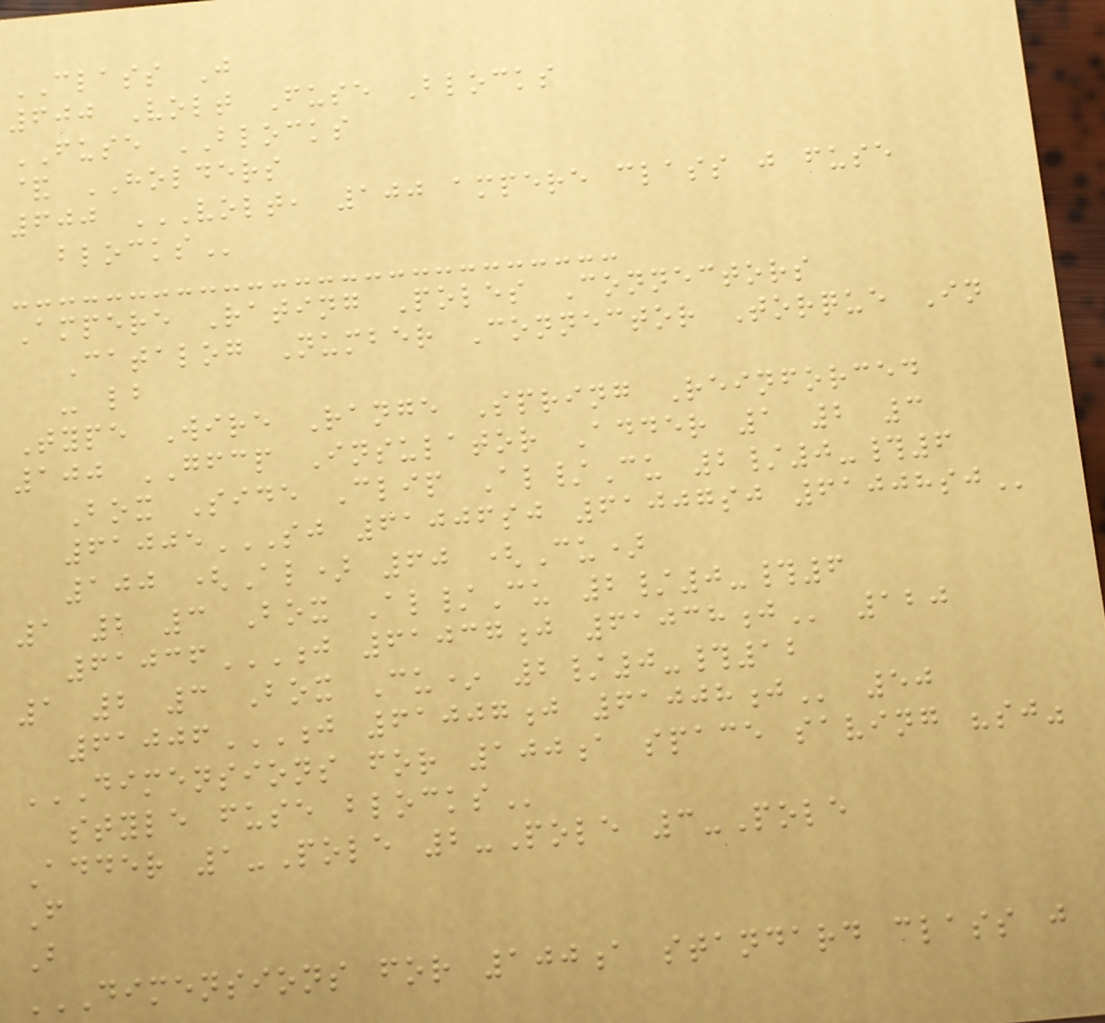CLASS J
600 Volt Fuse Blocks
FUSE BLOCKS
& HOLDERS
600 VOLT, 100 AMPERE CLASS J FUSE
BLOCKS
Ampere Rating Poles Connectors
Catalog Number Connector Torque In
- lb
Type Wire Range Spring Reinforced
100 GFCP Insulator Adder 1 2 3
Box Side Clip Al/Cu 2/0-#6
61005SJ 61006SJ 61007SJ 61008SJ
100 (Al) 60 (Cu)
1 2 3 Box Al/Cu 2/0-#6
61036J 61037J 61038J 120
1 2 3 Box Cu* 2/0-#12
61006J 61007J 61008J 50
DIMENSIONS FOR 100A SPACE SAVING "SJ"
STYLE FUSE BLOCKS
Adder 1-Pole 2-Pole 3-Pole
F
B
DIMENSIONS FOR 100A STANDARD CLASS J
